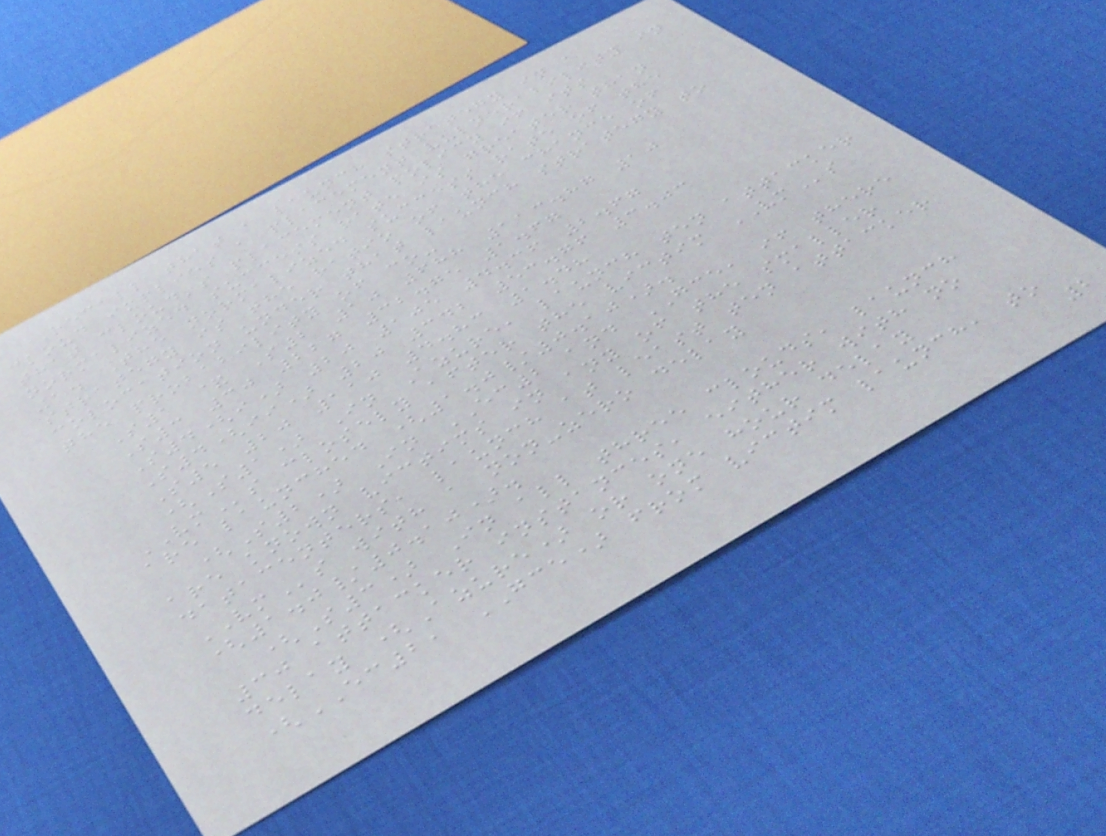Recall that a launch strategy in a
cloud implies a placement vulnerability in
that cloud's placement policy if its
normalized success rate is greater than
1. The normalized success rate of the
strategy is the ratio of the chance of
colocation under that launch strategy to
the probability of co-
S1 & S2 10 688 113.87 10
S3 30 227 32.75 1.67
S4(i) 20 105 4.36 2.67
S4(ii) 20 342 53.76 3.03
S5 20 110 4.83 1.48
(S1) In Azure, launch ten attacker
VMs closely after the victim VMs
are launched (1.0/0.10).
(S2) In EC2 and GCE, if there
are known victims in any of the smaller
datacenters, launch at least ten attacker
VMs with a non-zero delay
(1.0/0.10).
(S3) In all three clouds, launch
30 attacker instances, either with no
delay (Azure) or one hour delay
(EC2, GCE) from victim launch, to
2
